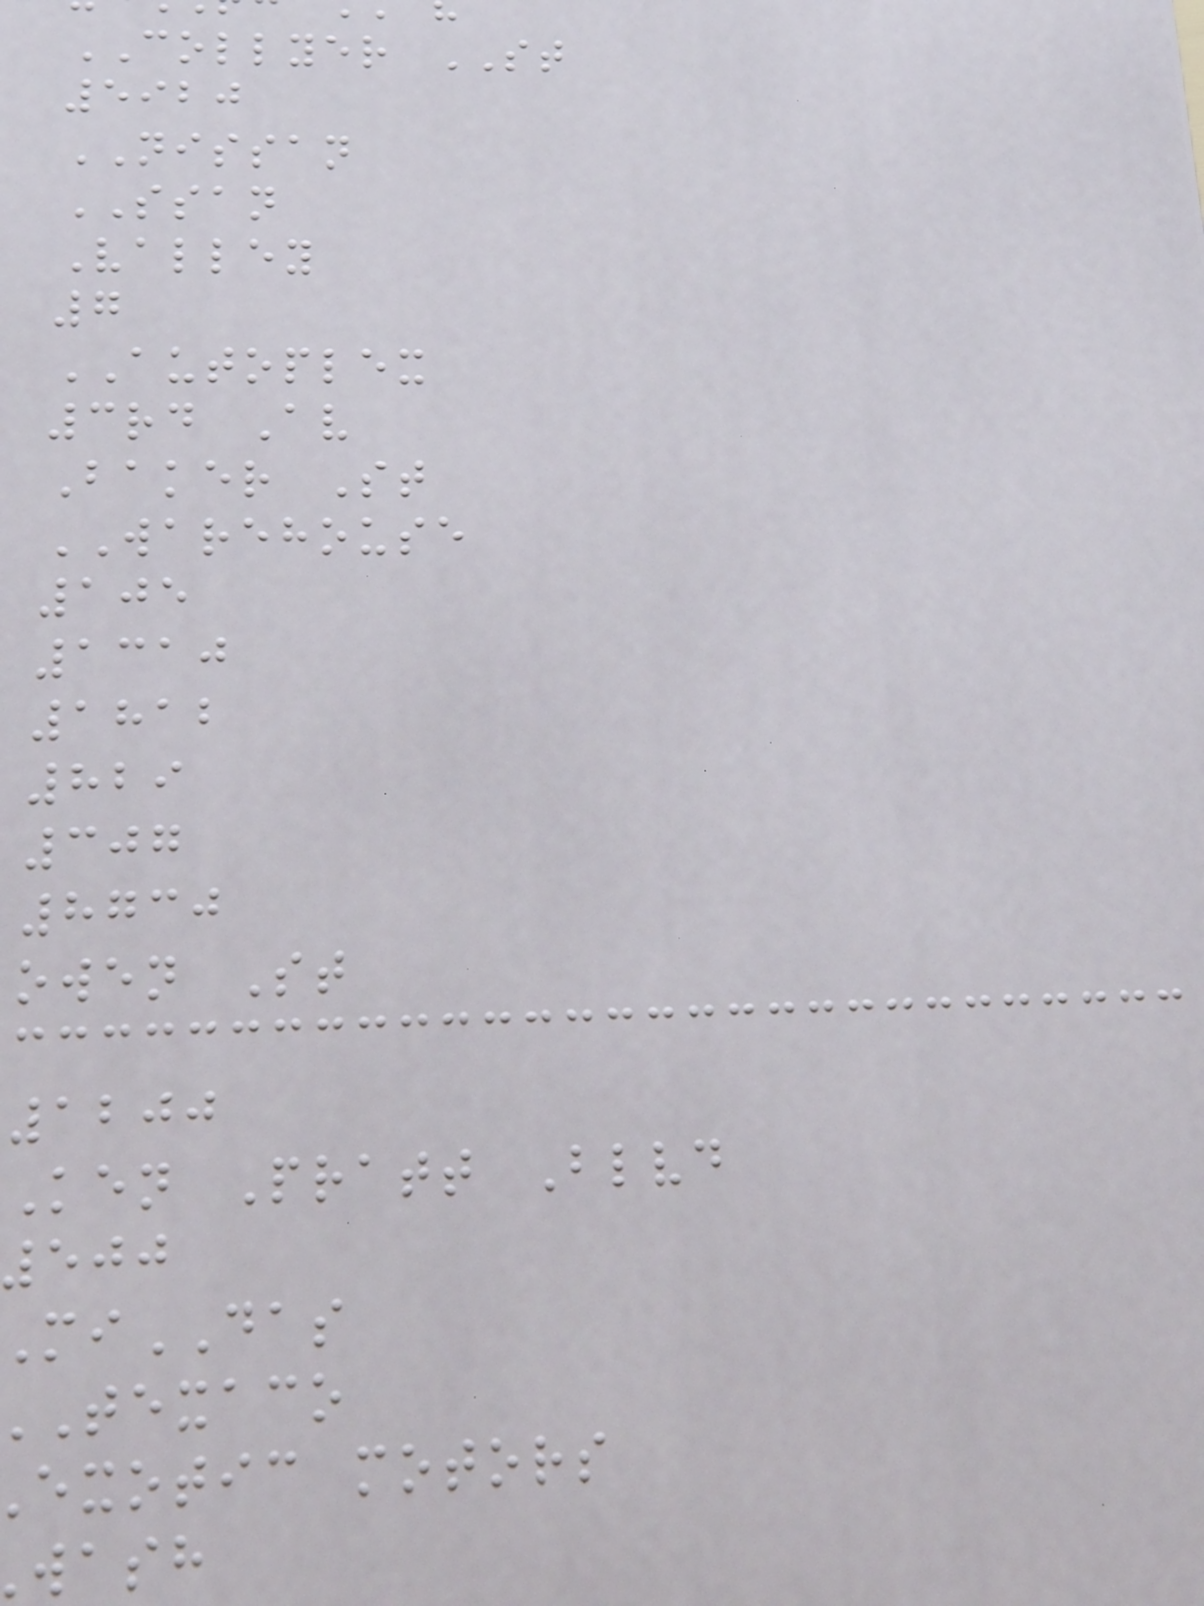COLLYER ST
5920
NISSAN
SSAN
Valley
7
AUTOPLEX
3rd Av
Baker St
WAREHOUSE
105
1310
1812
829
307
8730
owen St
1200
Ken Pratt Blvd
500
iDAS
texaco
exotic motors
wash
